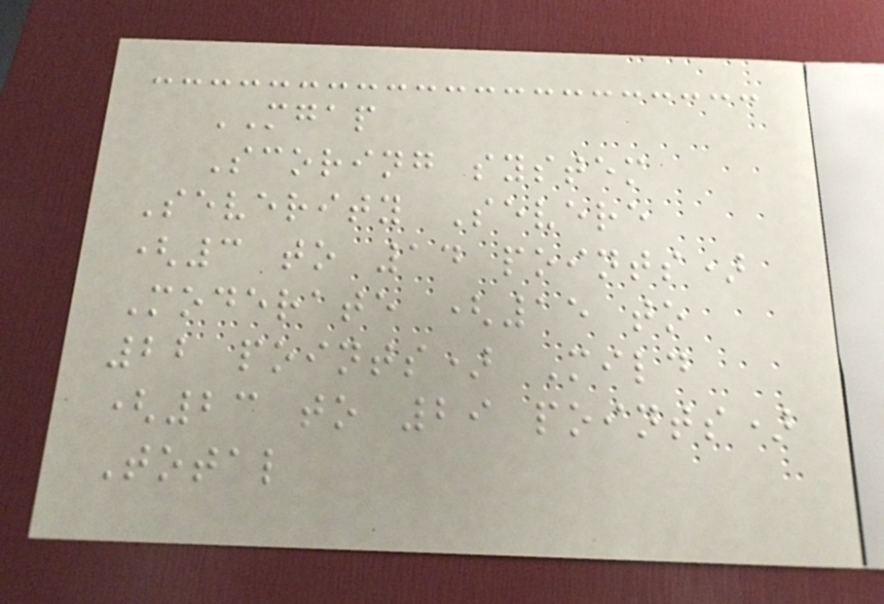MGAP
Scoring system
Severity Severe
(3 to 14 points)
Moderate (15 to
22 points) Mild
(23 to 29 points)
Total
